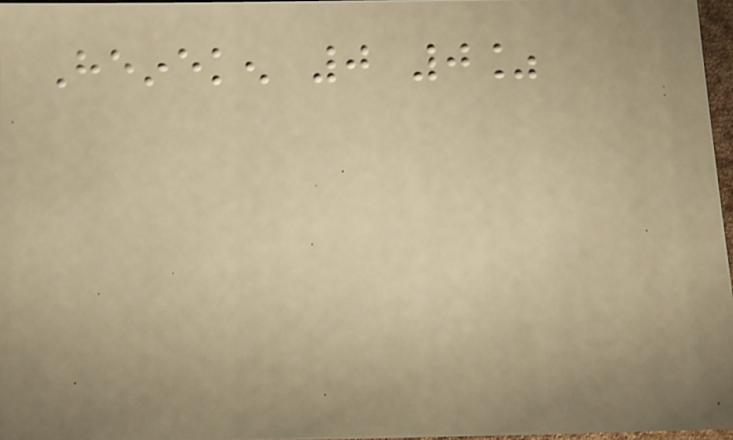Heineken 0 0%
